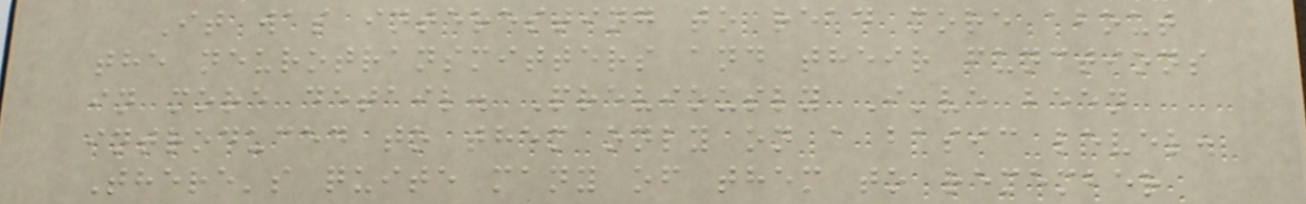It was interesting to read more about
the neurotransmitters and their functions
in more detail. Previously I've been
introduced to them only on a basic level.
There's quite many of them to remember
